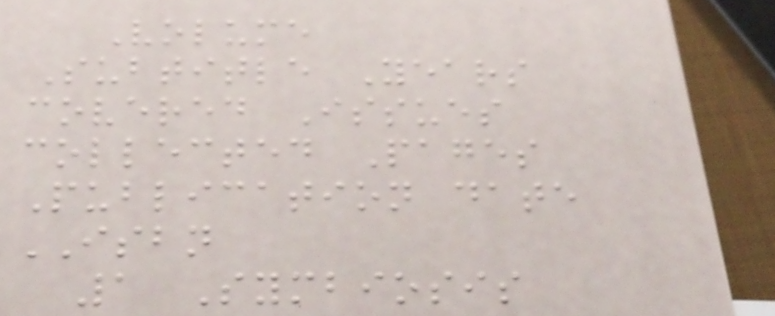Volume
Subtitle Years
covered Issues
collected Pages
Publication date
ISBN
1 Symbiosis
